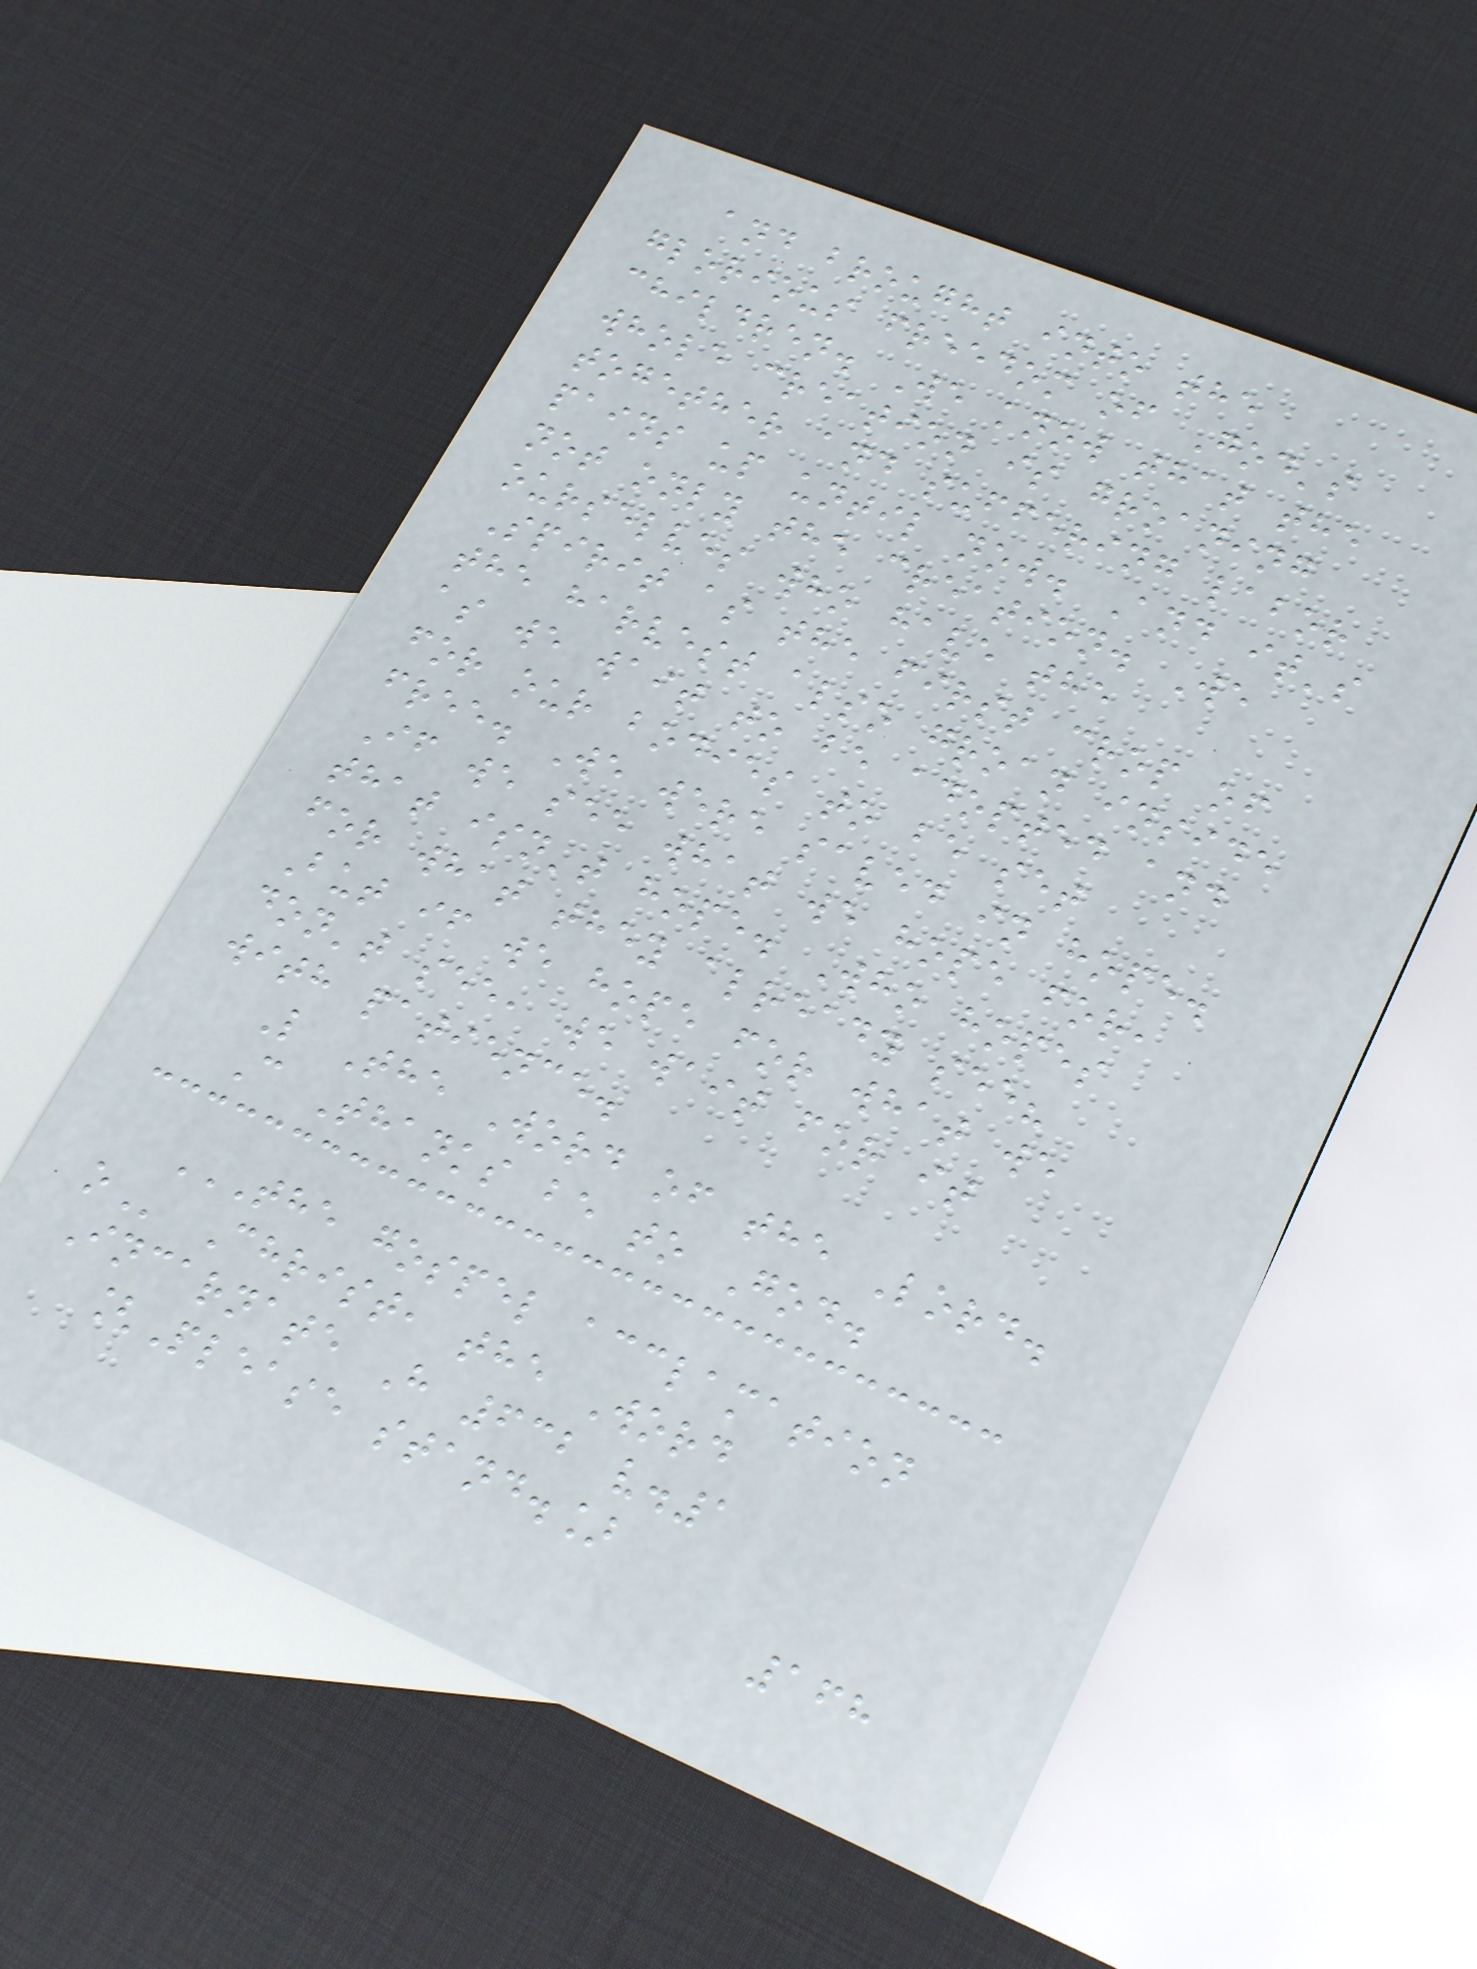and brought into the
glorious freedom of God's
children. We know that the
whole creation is groaning
together and suffering labor
pains up until now. And it's
not only the creation. We
ourselves who have the
Spirit as the first crop of
the harvest also groan inside
as we wait to be adopted and
for our bodies to be set
free. We were saved in hope.
If we see what we hope for,
that isn't hope. Who hopes
for what they already see?
But if we hope for what we
don't see, we wait for it
with patience.
L The Word of the Lord.
C Thanks be to God.
THE GOSPEL ACCLAMATION
O Christ, the Word
Incarnate H 632 v.1
[Please stand.]
168
